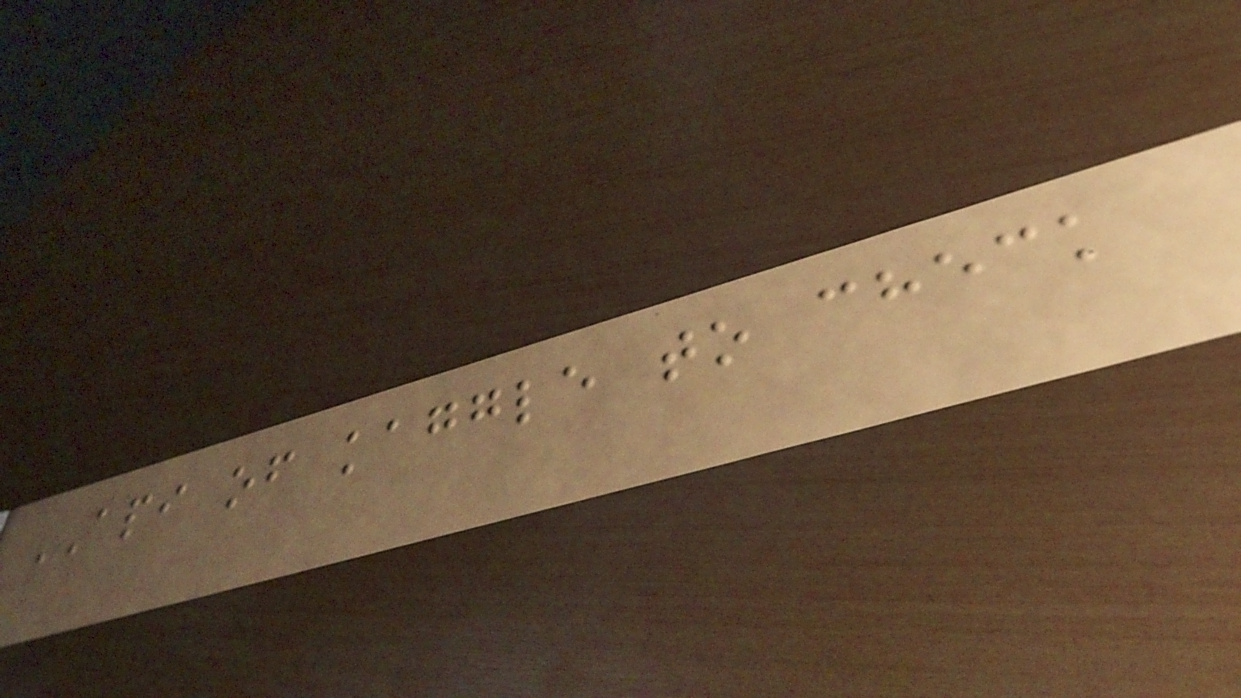API of kaggle to check
